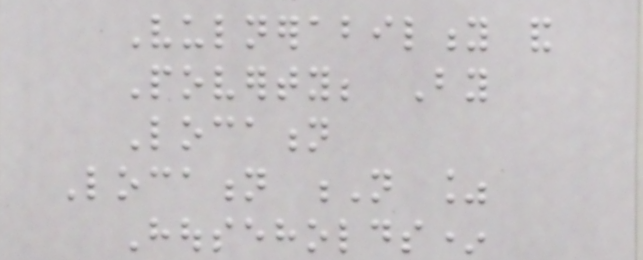Vulnerability and
Poverty; By
Location
Location N %
Households*
